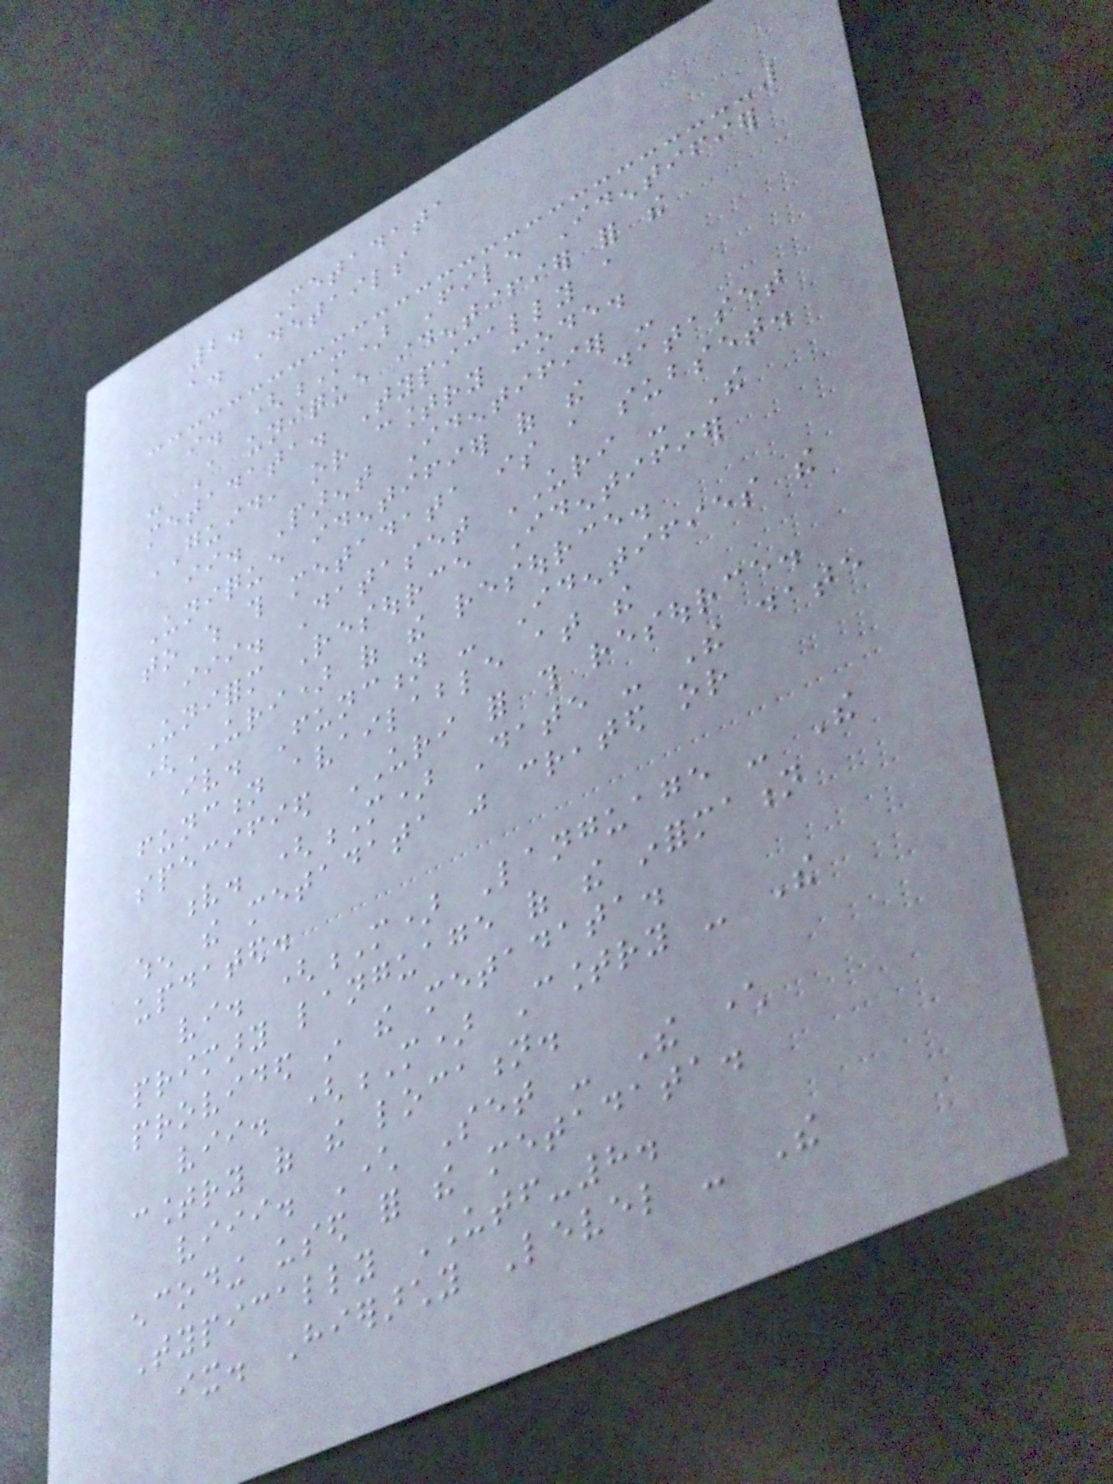2. Metadata
a. Details
i. (M) File Identifier
- A unique identifier for the
metadata. Typically a
GUID, or country code.
ii. Parent Identifier -
Unique identifier of the dataset
to which this metadata is a subset.
iii. Dataset URI - The
Uniform Resource Identifier
(URI) of the resource.
iv. Function - Identifies the
function available at the
specified URI for this resource.
v. (M) Date - The date
when the metadata was created or
updated.
vi. (M) Language - The
primary language of the information
provided in the metadata.
vii. (M) Country - The
country of the location.
viii. Character Set - The character
encoding used for the metadata.
Typically UTF-8.
ix. Hierarchy Level - The
